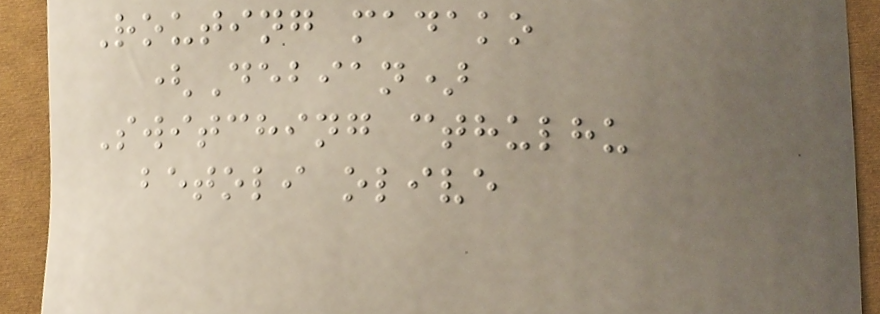Routing madako
(Debian)
Switching cthulhu
betoli olive
